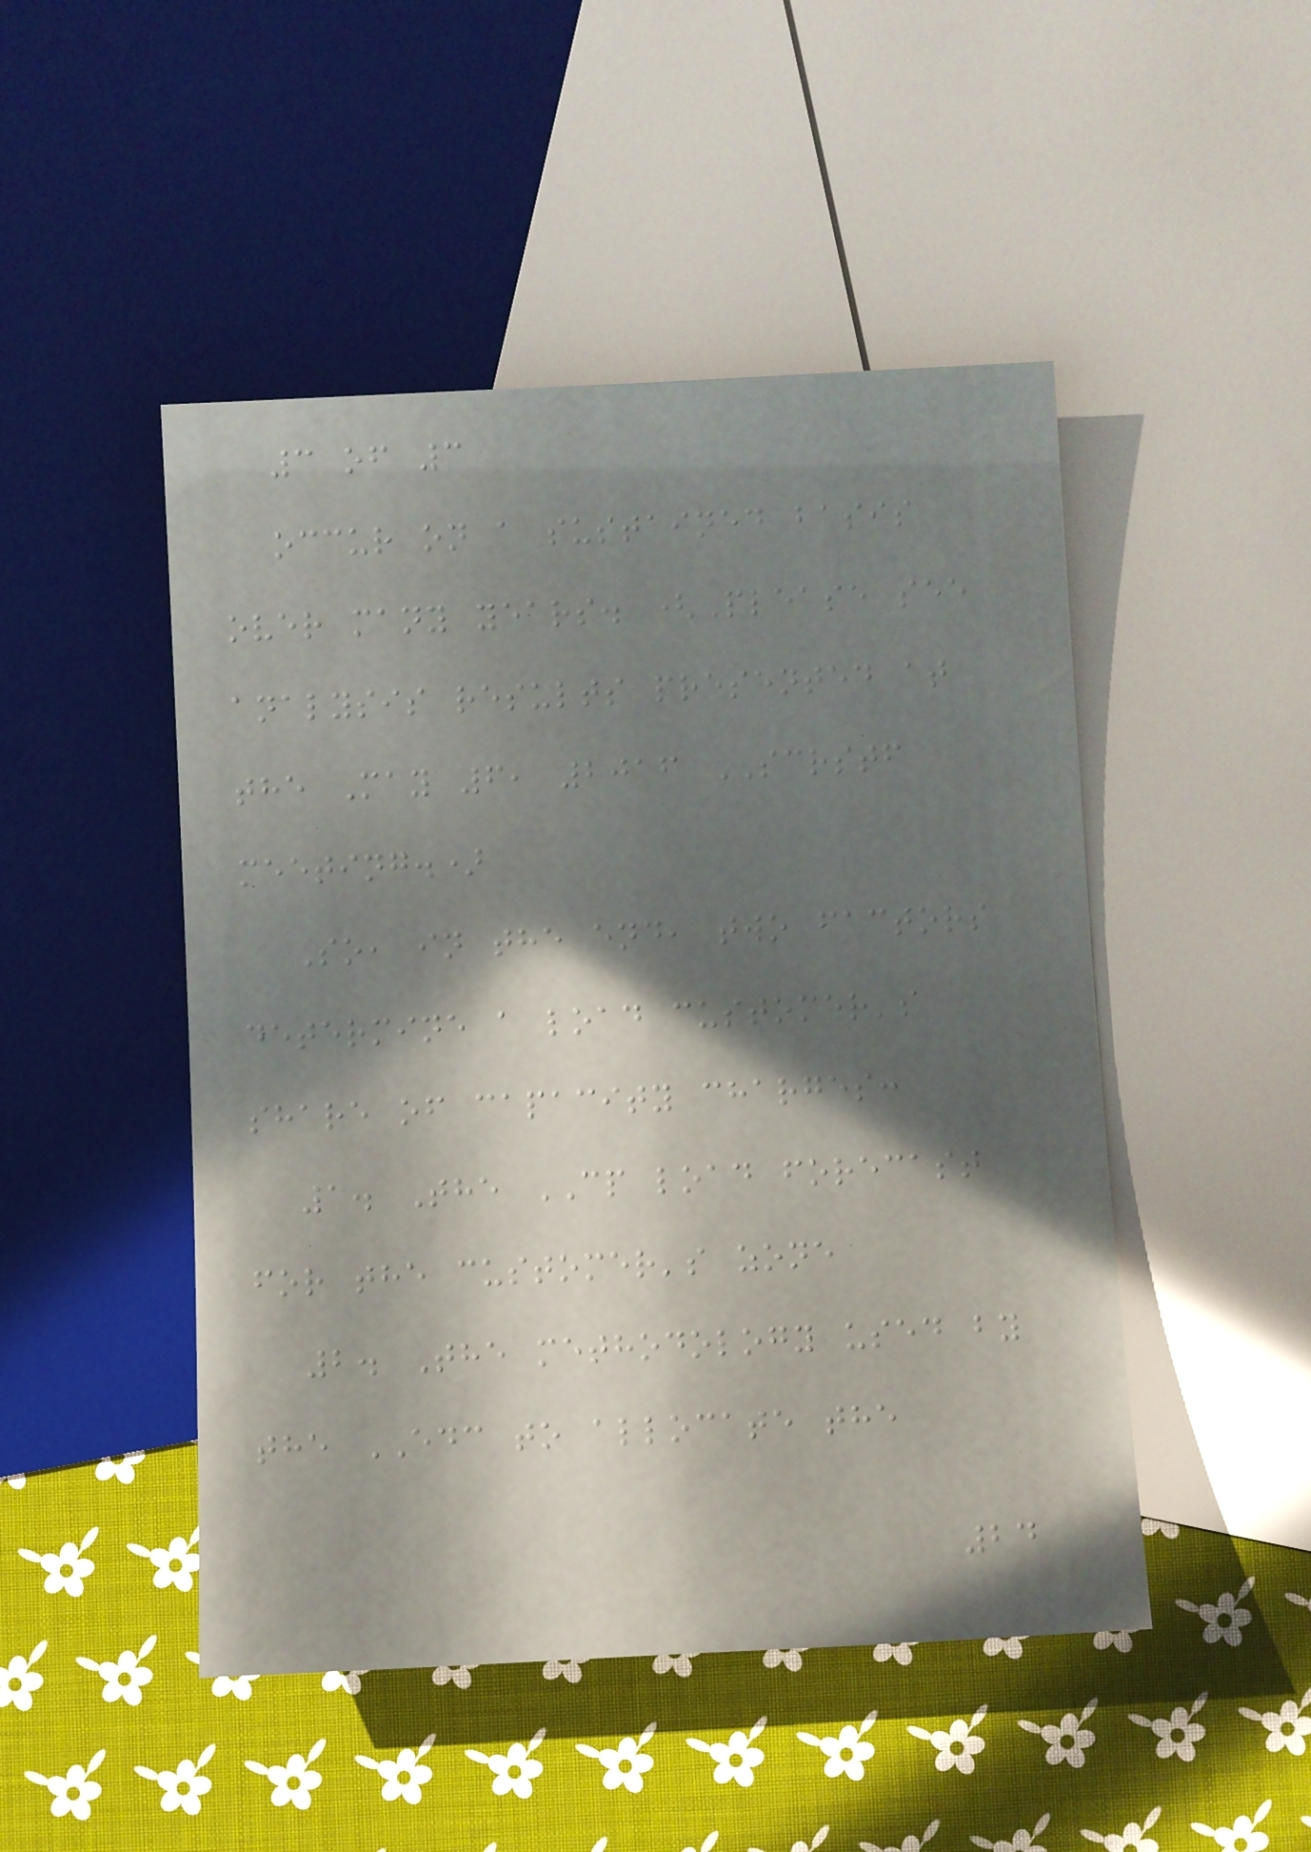3 of 3
occur on a sustained basis
over many years. (Please see
analysis results presented at
the May 6, 2016 SCRSTF
meeting.)
So, in the end, two factors
determine a load customer's
share of capacity charges:
1. The CP load forecast
for the customer's zone
2. The methodology used by
the EDC to allocate the
24
